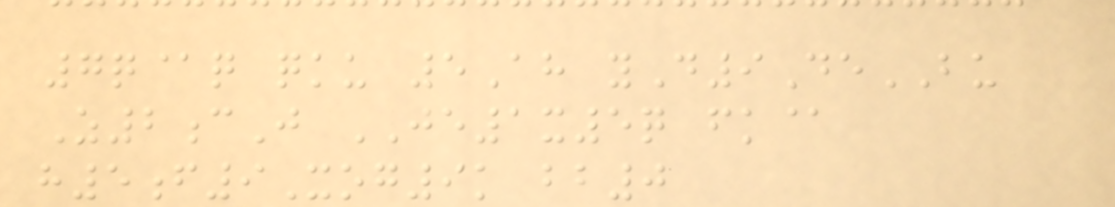7q@q qku 5Ah yD9DeBU
Z2cJ JE1x5q fk@
h5f9Xog9k bb0
